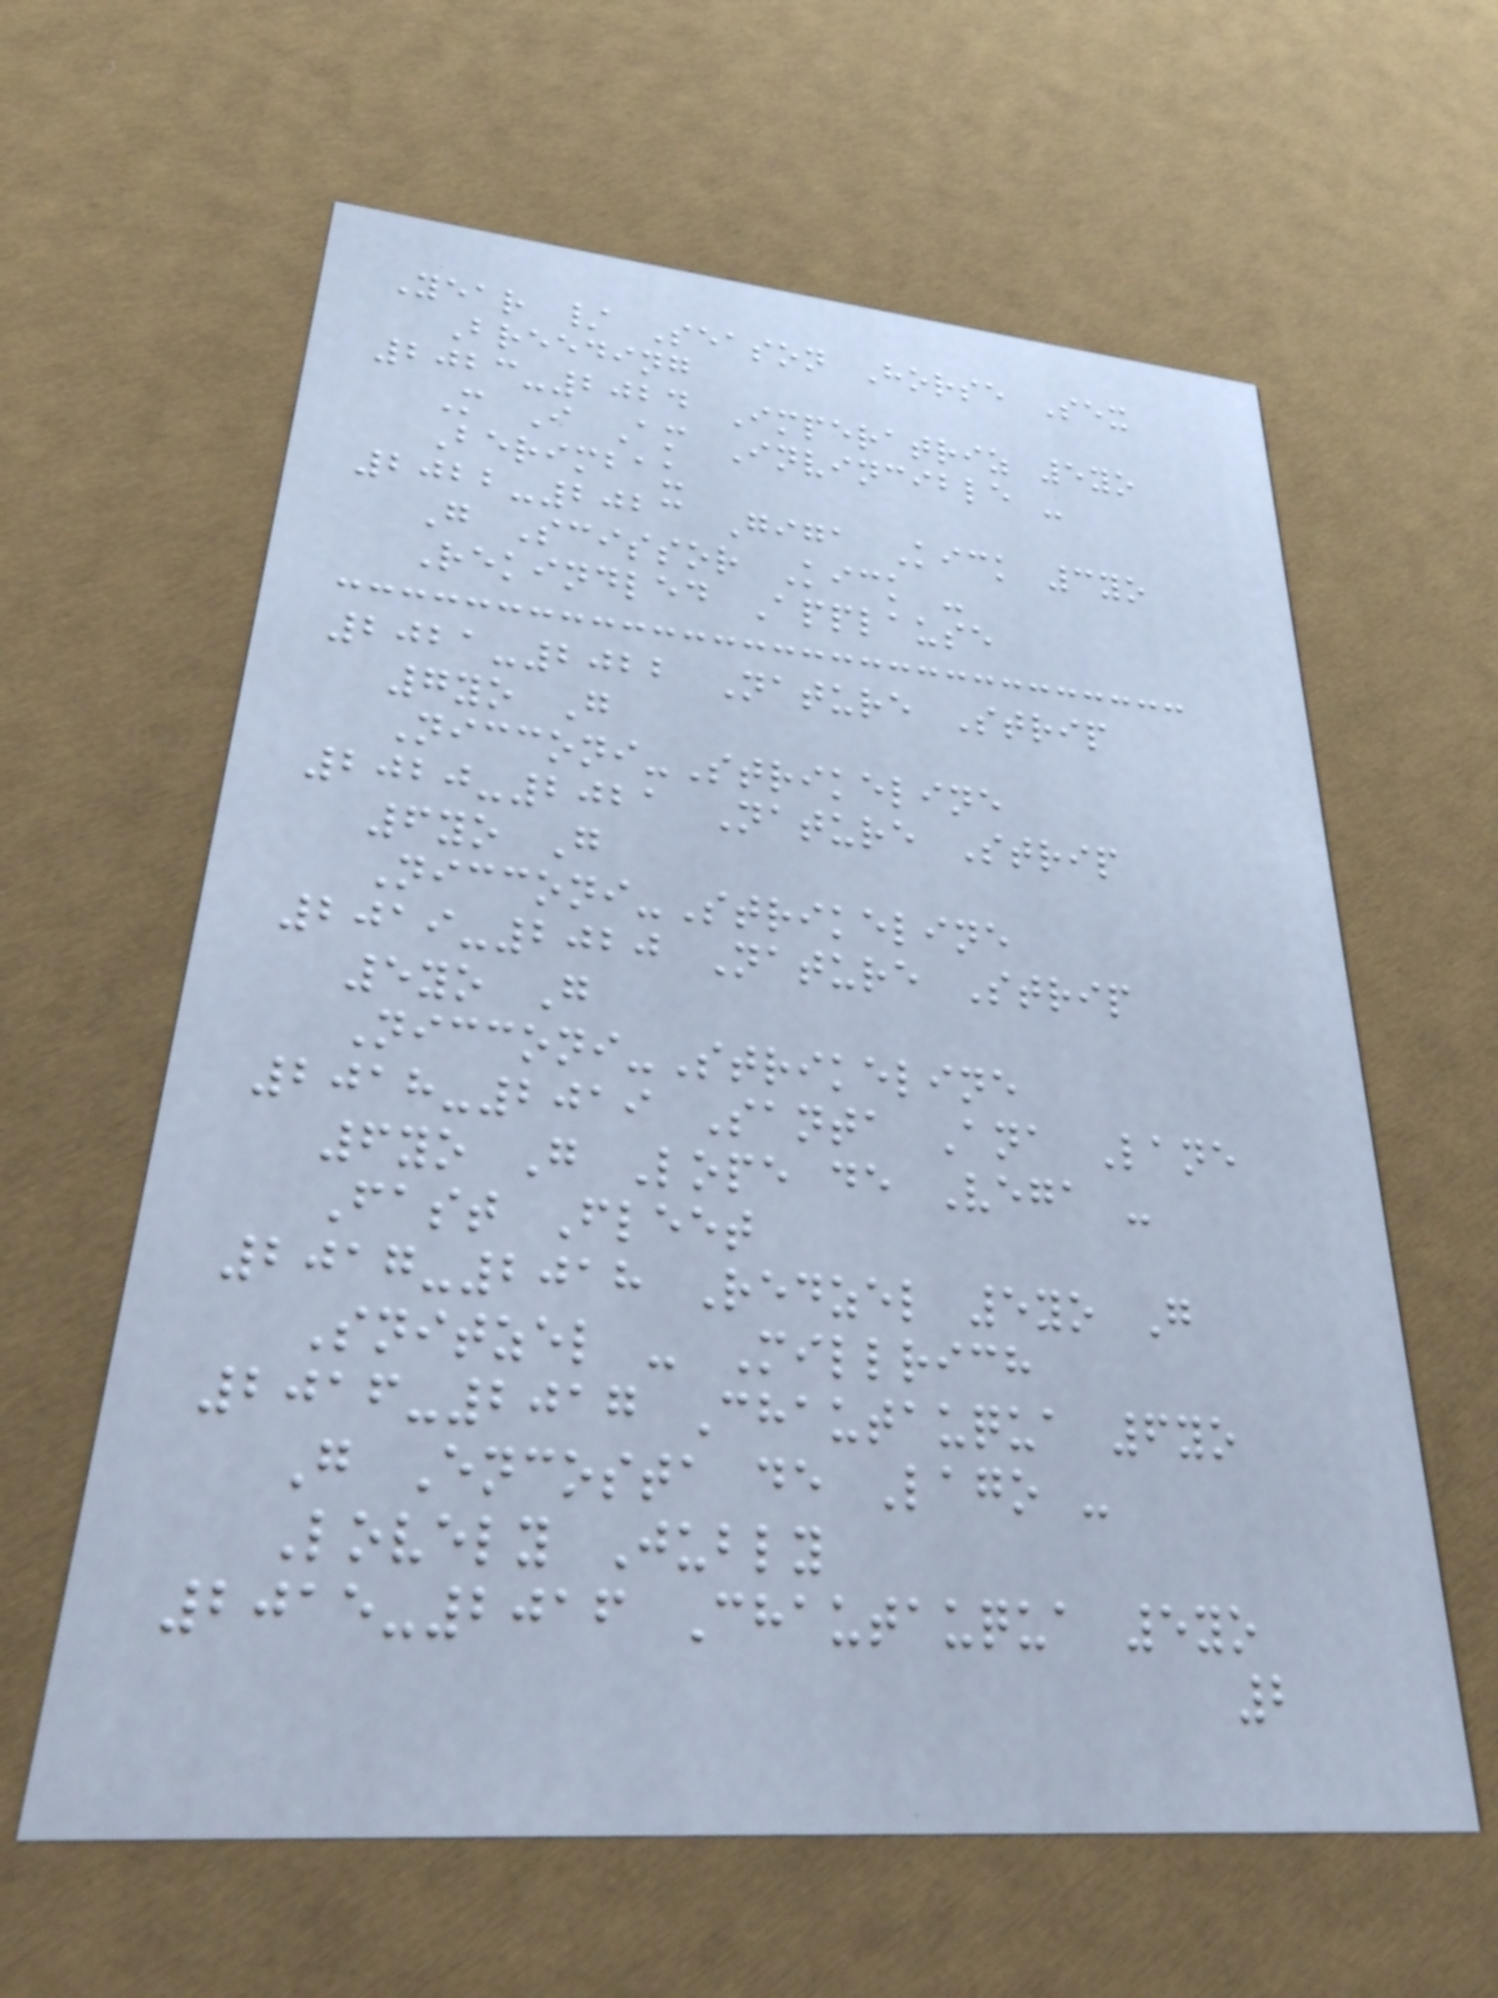Year / Season Horse Sex
Breeding
2023-2024 Imperatriz 5yo
M I Am Invincible -
Berimbau
2022-2023 Giga Kick 3yo
G Scissor Kick -
Rekindled Applause
2021-2022 Nature Strip
7yo G
Nicconi-Strikeline
2020-2021 Nature Strip
6yo G
Nicconi-Strikeline
2019-2020 Nature Strip
5yo G
Nicconi-Strikeline
2018-2019 Santa Ana Lane
6yo G Lope de Vega -
Fast Fleet
2017-2018 Redzel 5yo G
Snitzel - Millrich
2016-2017 Chautauqua 6yo
G Encosta de Lago -
Lovely Jubly
2015-2016 Chautauqua 5yo
2
